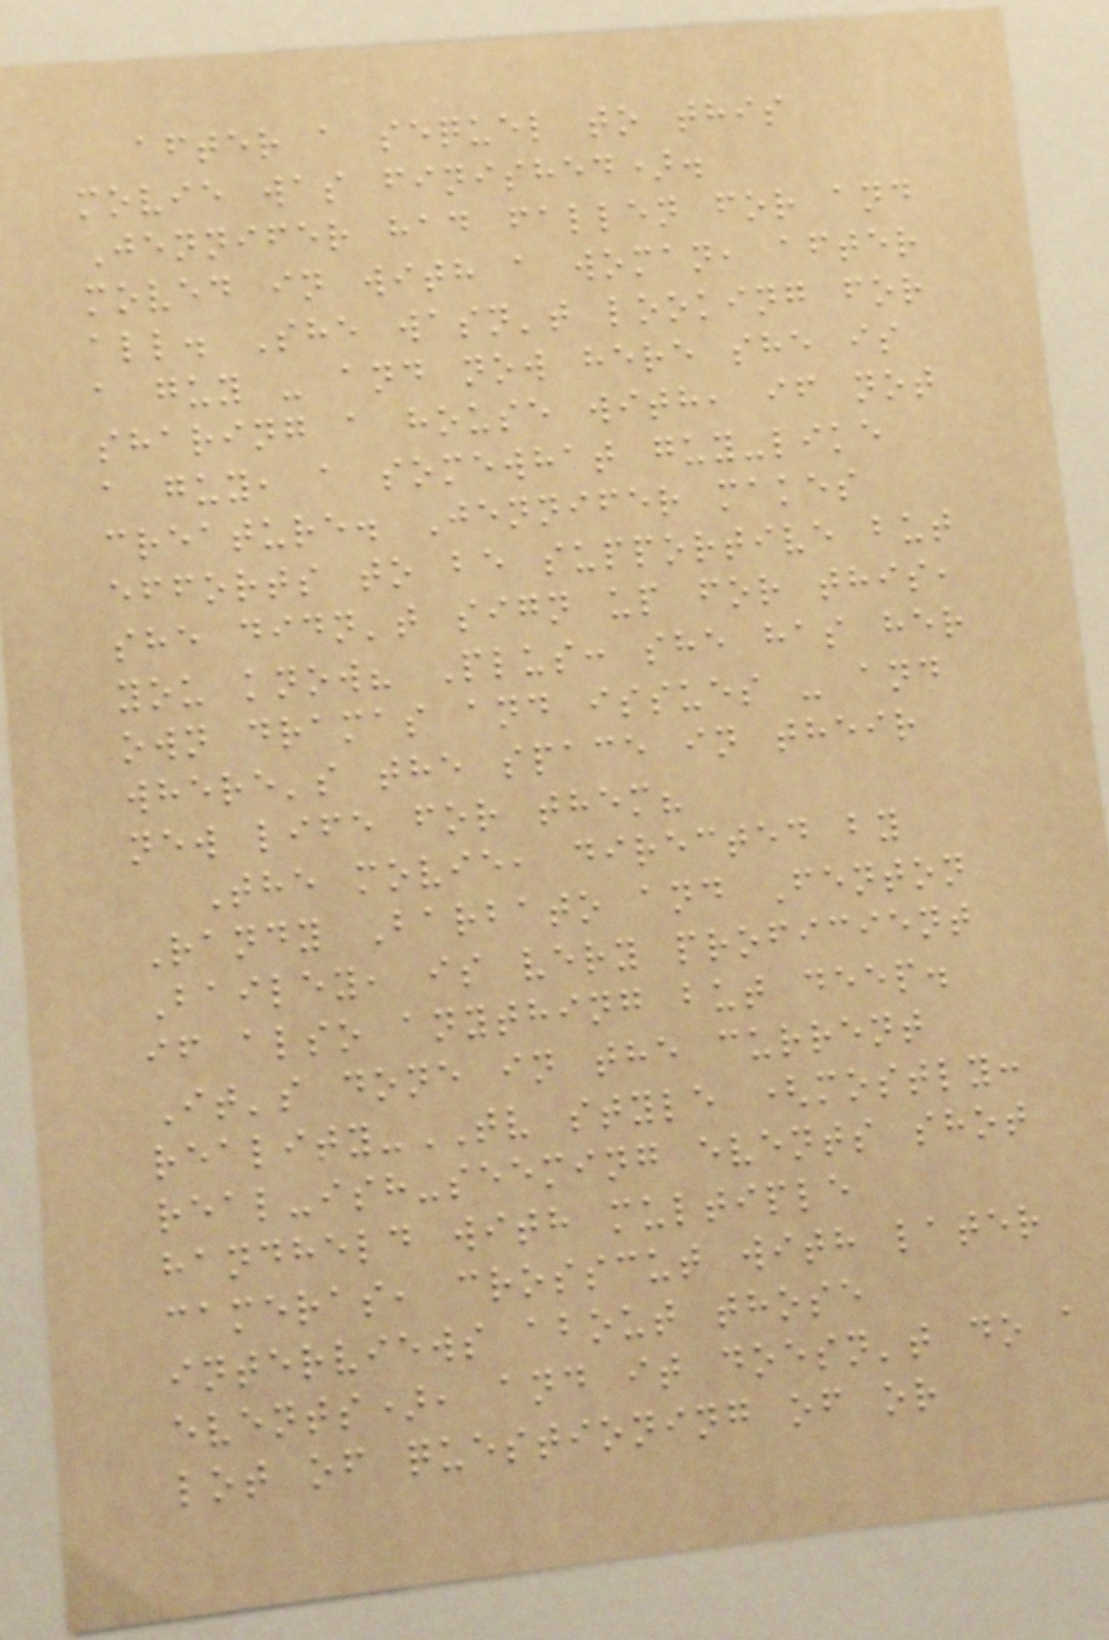after a sequel to this
movie was finished).
Jennifer had fallen for and
moved in with a woman, after
all. She wasn't looking for
a guy - and now here she is
sharing a house with, if not
a guy, a somewhat guy-like
creature. Jennifer makes
efforts to be supportive but
she didn't sign up for this,
you know? Plus: she has her
own dramas and issues - and
where's the space in their
new life for them?
The movie, directed by
Randy Barbato and Fenton
Bailey, is very proficient
if also anything but deep.
It's done in the current
reality-TV style (mostly:
real-ish-seeming events shot
handheld with multiple
cameras, crosscut with later
interviews about those
events), and it doesn't do a
lot of questioning of or
